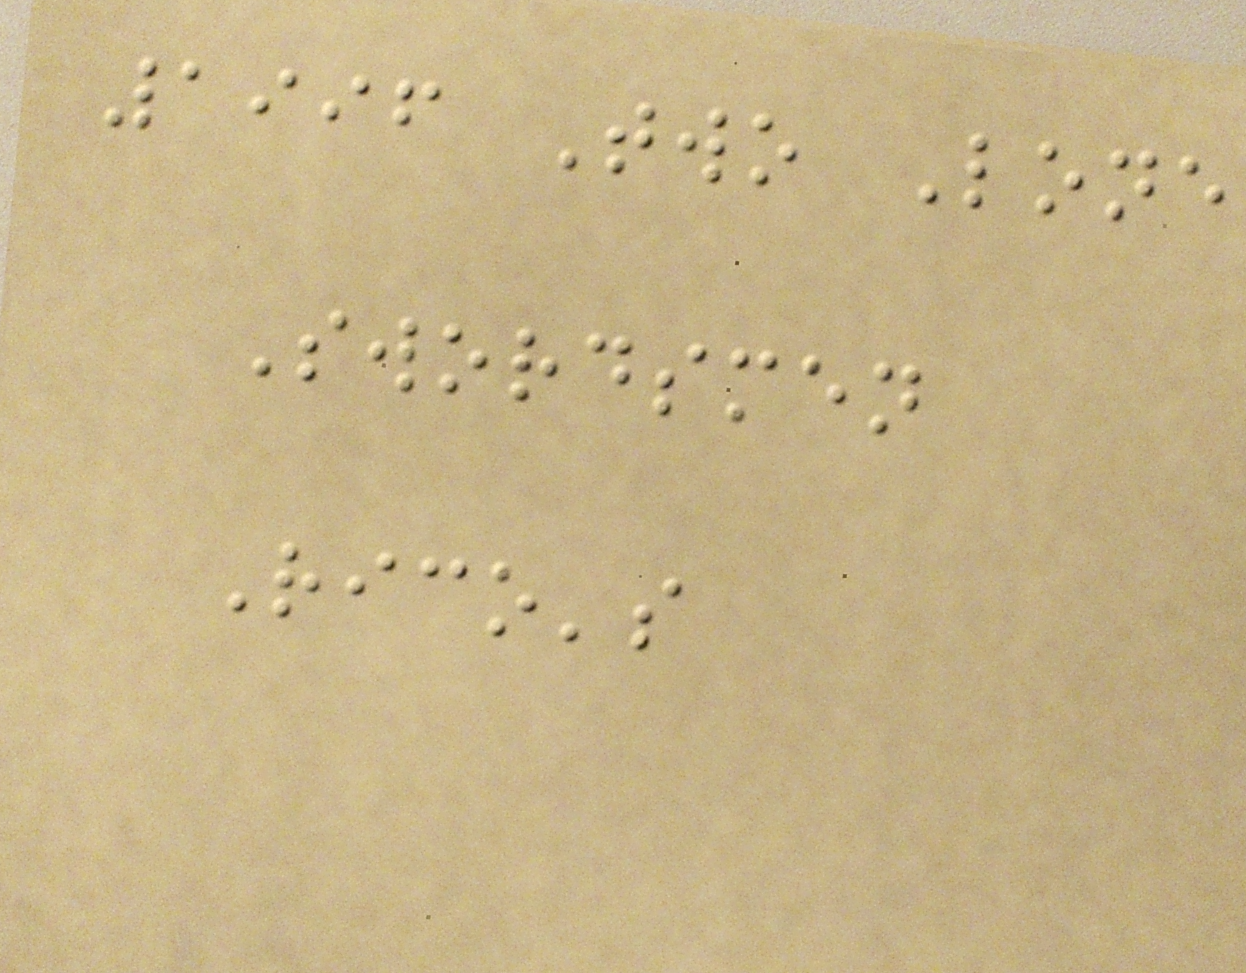1996 Two Lone
Swordsmen
Rico's
